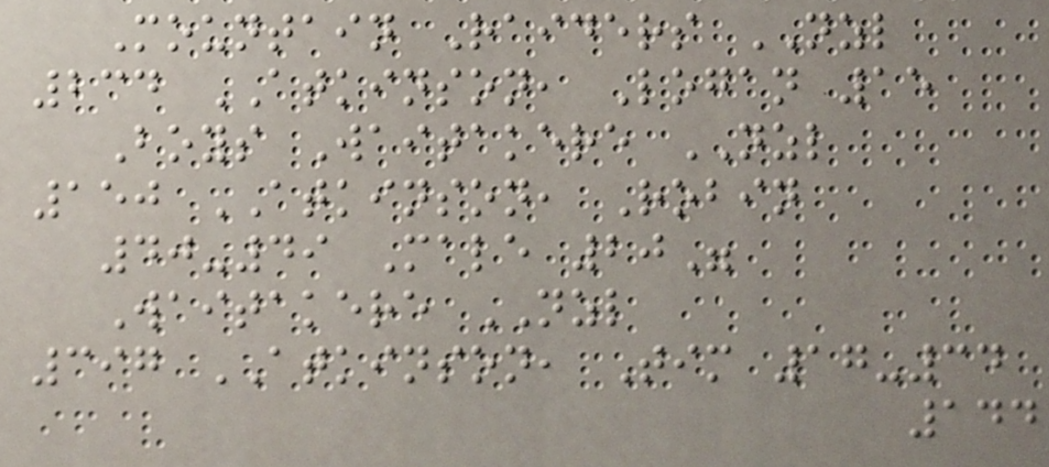Mountain Raiders NZL
234 ATKINSON, Logan 15
Boys Waitakere NZL
150 ATKINSON, Robin
40-49 Male 20"
Waitakere NZL
397 ATKINSON, Tim 17-34
144
